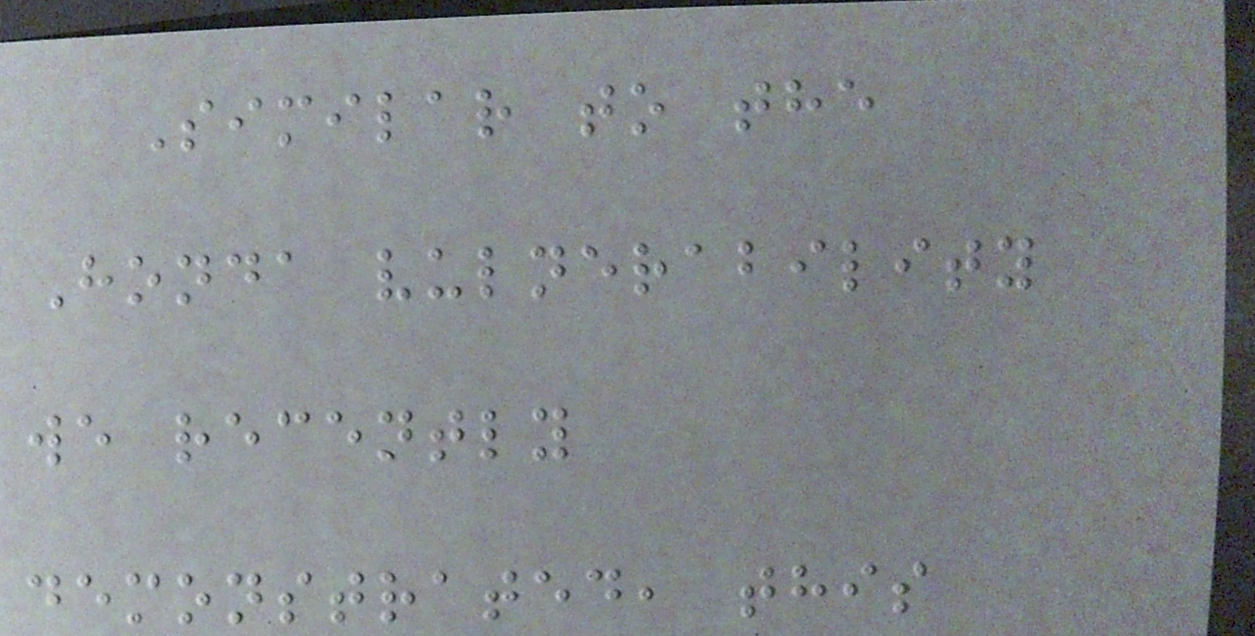Similar to the
Honda vulnerability
we recently
demonstrated, this
